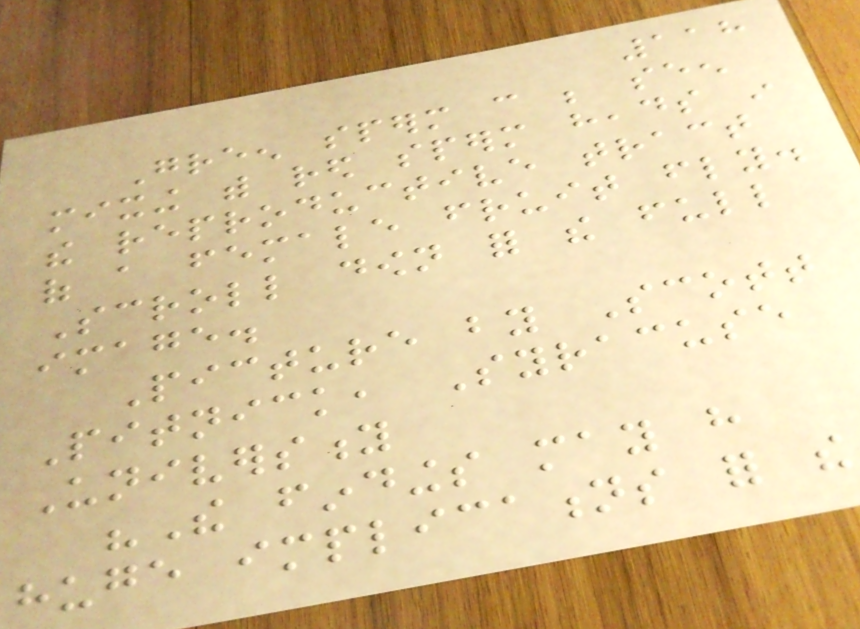118
Green sperm can be seen
mixing with red sperm heads in
the reproductive tract
of a female fruit fly.
Scroll down for the full
image.
Picture by Scott
Pitnick, Syracuse
University
"The findings may have
huge implications for the
